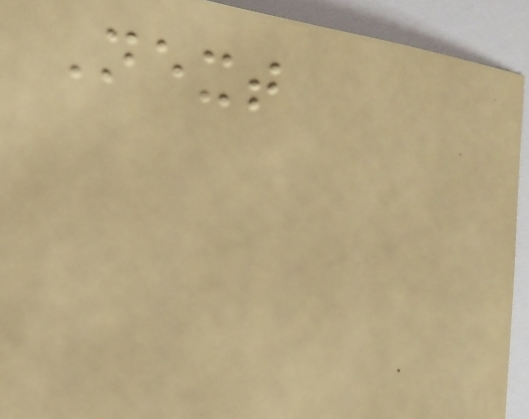Next
